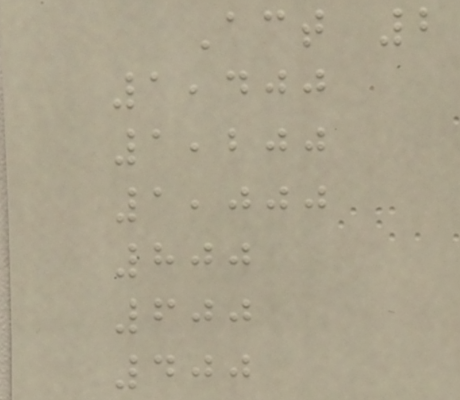Act 2
1,400
1,200
1,000
800
600
400
